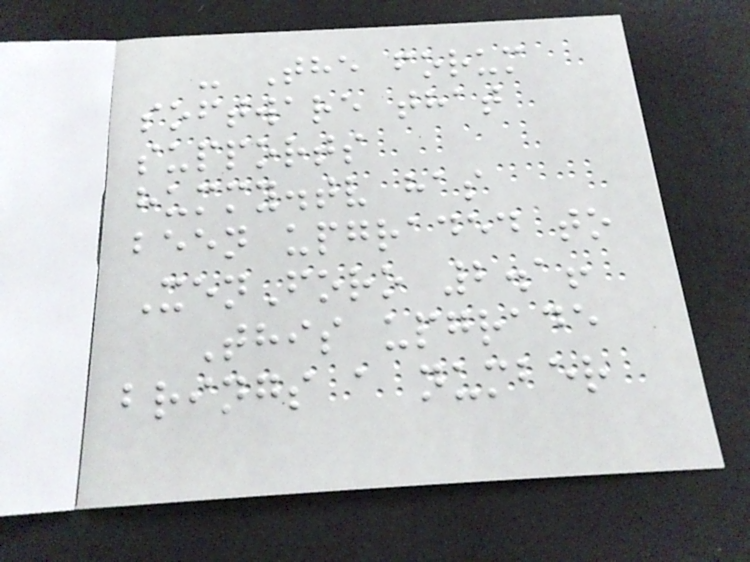- The forum
software that
supports
hummy.tv has
been upgraded to
XenForo 2.1!
This upgrade
brings a number
